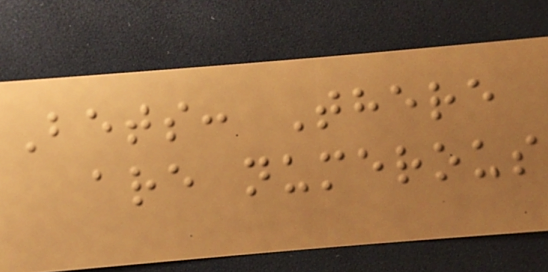Bets: There
are numerous
